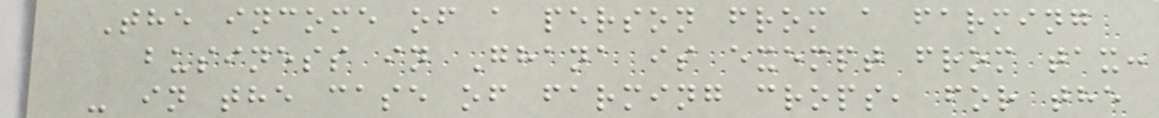The income of a person from a farming
business in Ghana is exempt from tax:
- in the case of farming crops, for the
